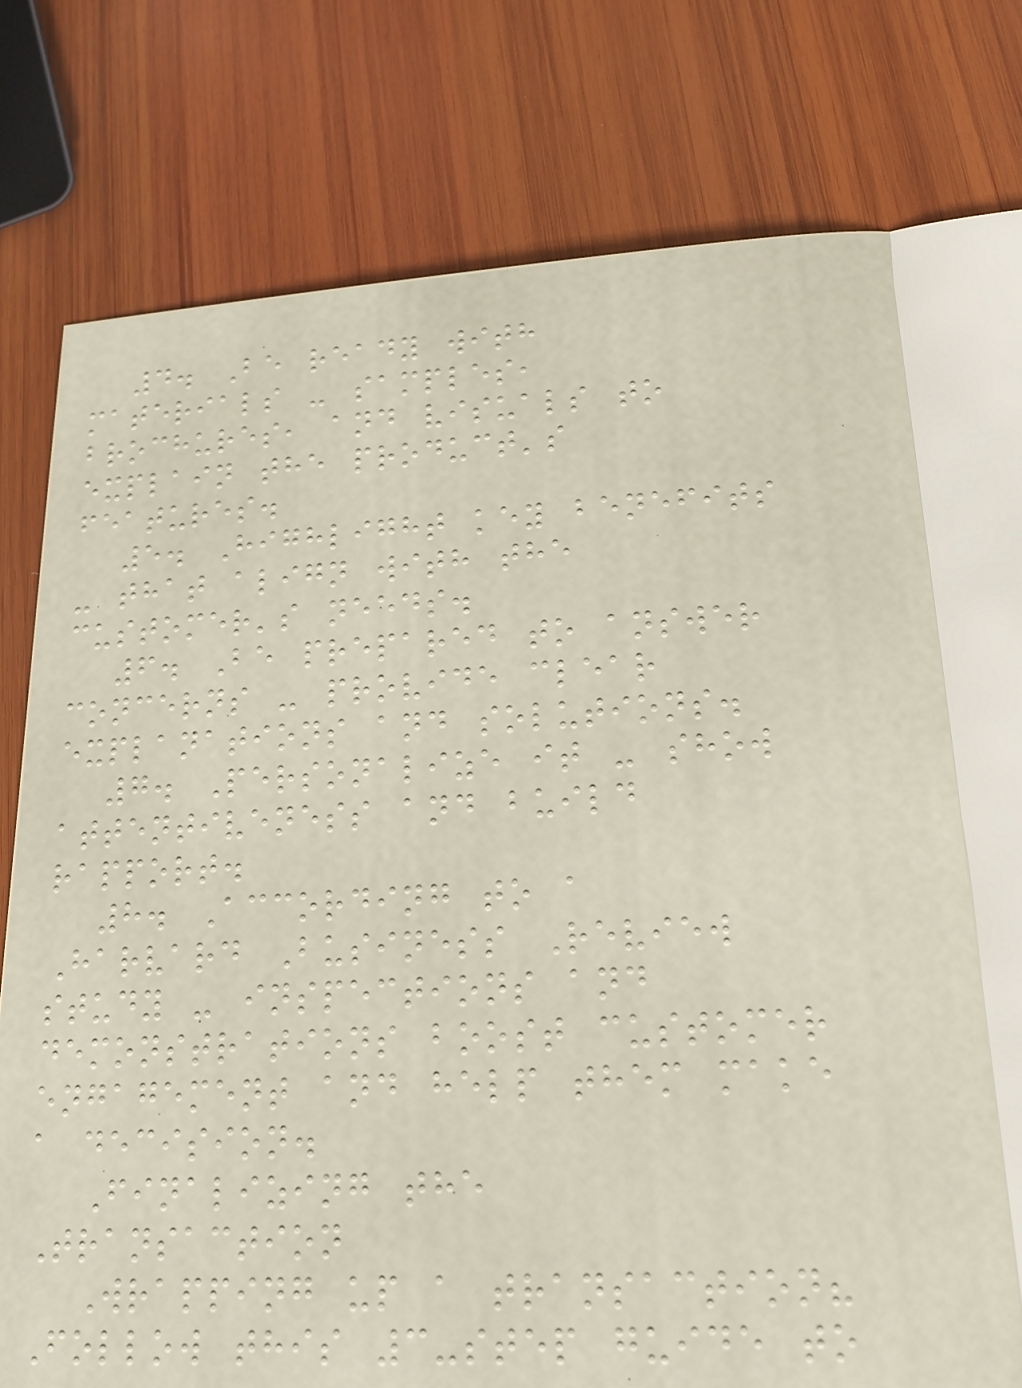4. Be ready with
materials - samples,
brochures, and visuals to
explain the product's
features.
5. Highlight key benefits
- that align with the
customer's needs.
6. Be prepared to answer
concerns - provide clear
explanations and solutions.
7. Personalize it - show
attentiveness and build
rapport.
8. According to a
Harvard Business Review
study - inspections and
demonstrations boost customer
engagement and help them make
a decision.
Finalizing the
Transaction
Wrapping up a transaction?
Follow this 3-step guide to
